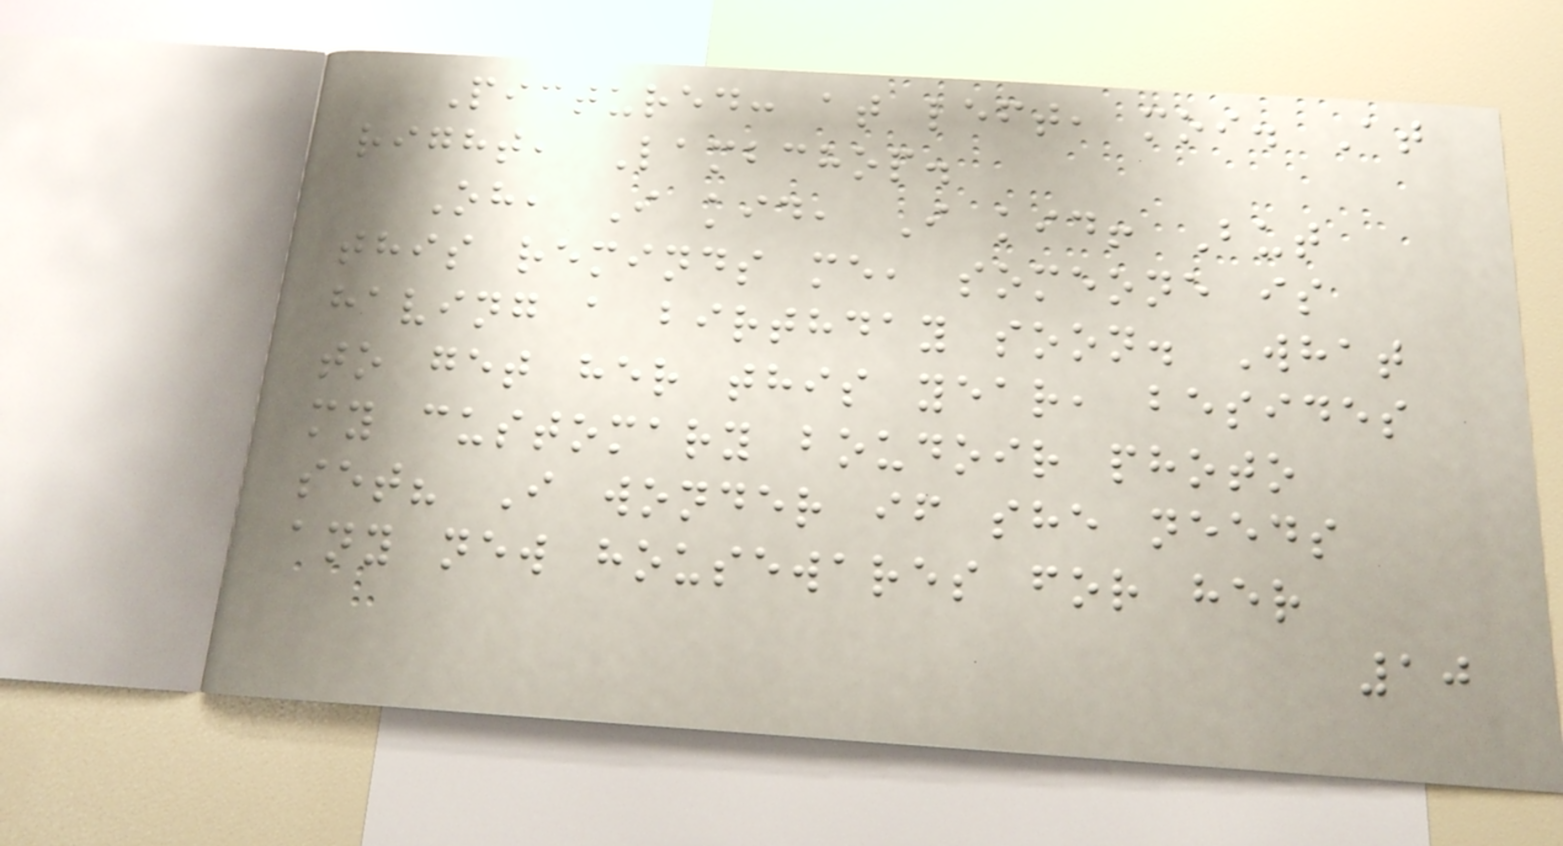Pictured: at left, moi. At
right, Lambchop.
Oh, I kid, I kid! But
this reminds me, someone is
having a birthday soon. What
to get her this year, besides
my customary boudoir photo
set? I wonder if she needs
any new housewares for her
10
